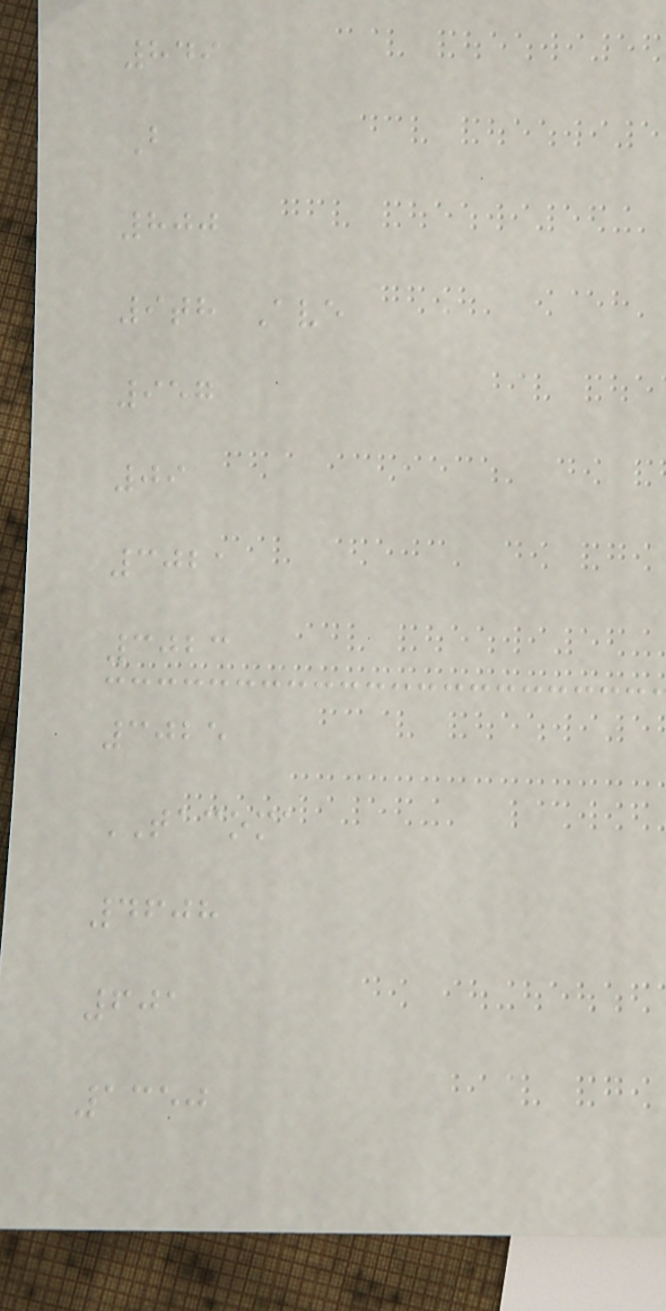849
B
800
9th Ave
957
09
3021
3023
3025
TACOMA
4608
601
1350
